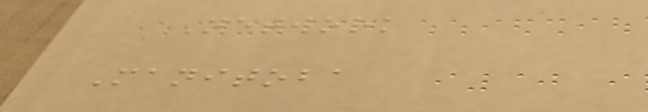Network
Manitoba
